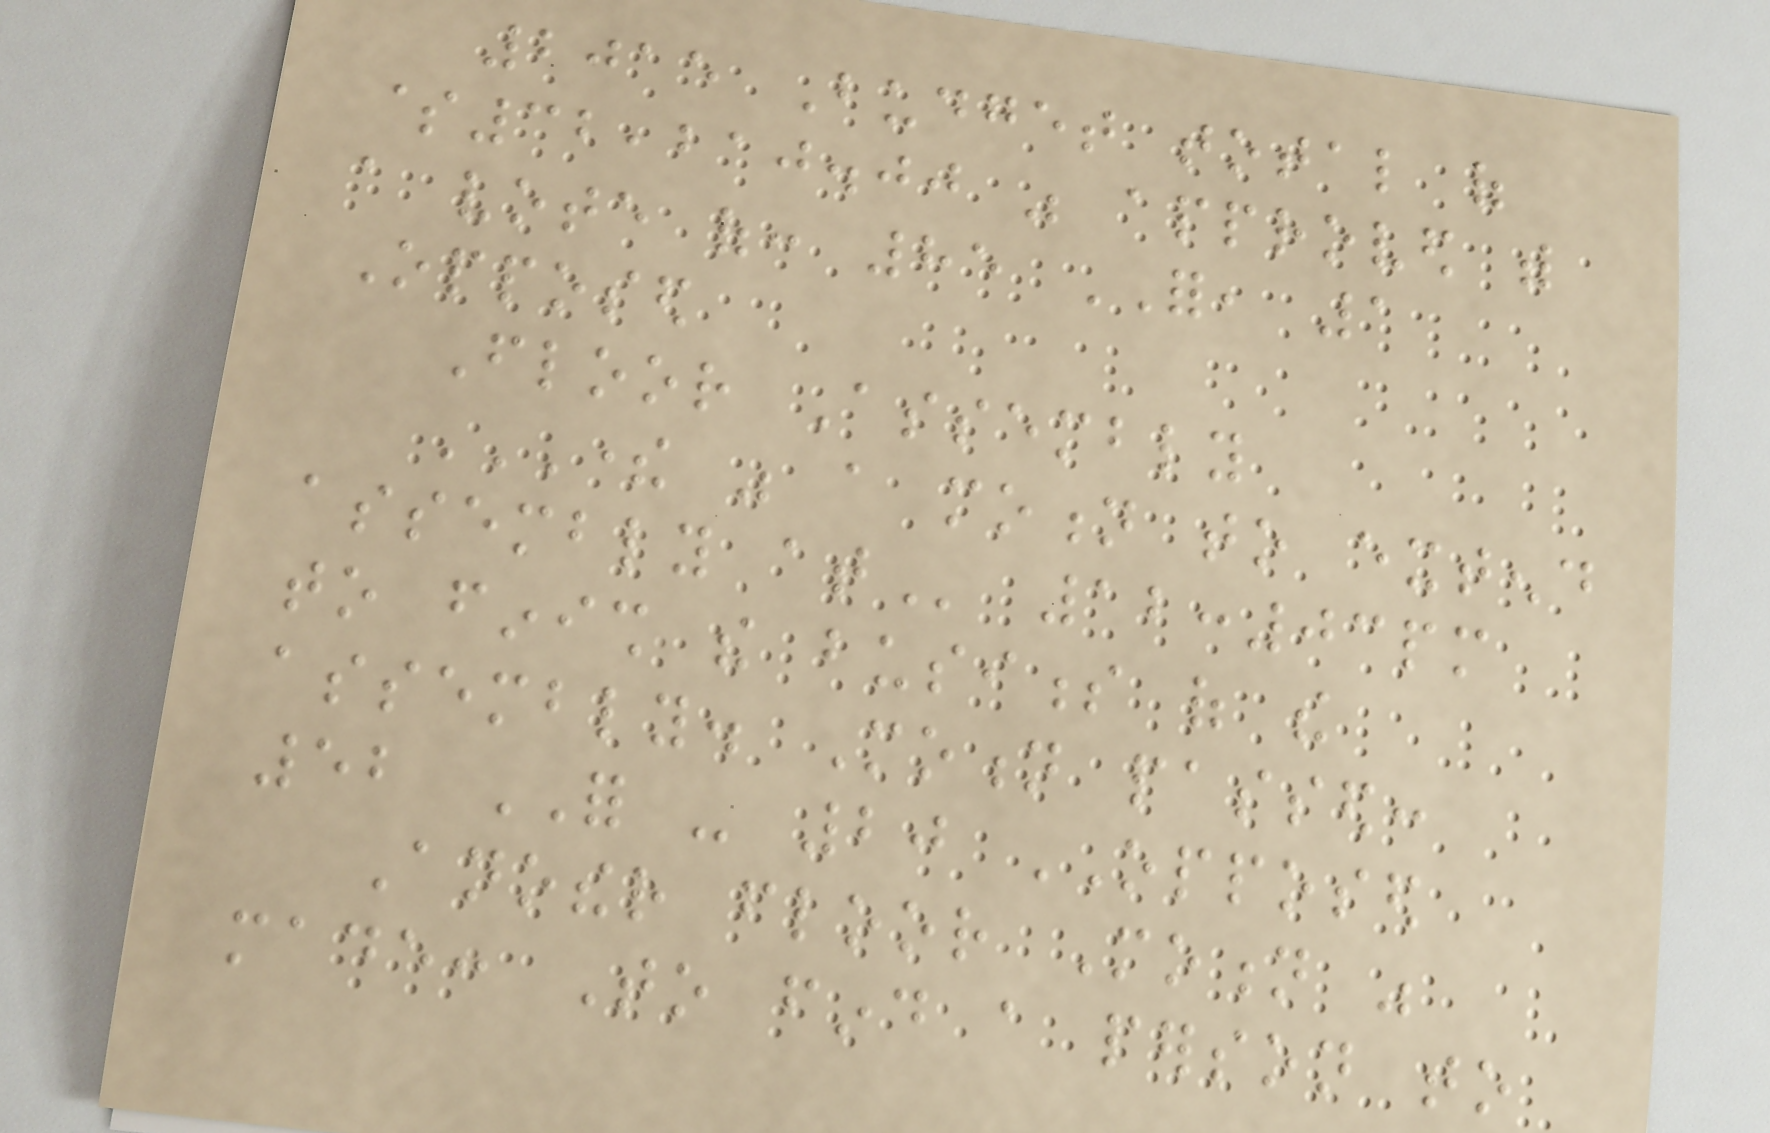2015 Budget total of
$32,210.00 was approved with
a vote of: 85 FOR, 1
Opposed
Floor Assembly
THERE WAS A MOTION TO EXTEND
ASSEMBLY AT 12:03pm
to finish the business of the
assembly. Motion passed:
52 FOR - 20 OPPOSED
Another floor Motion was
made: To find a person to
